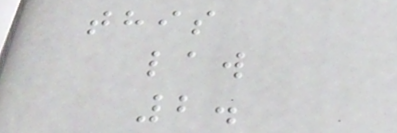this
law
2.
